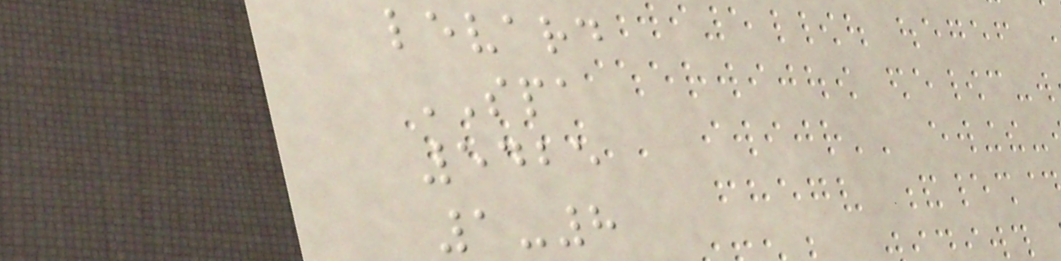levard
SPA
5425
1-8
